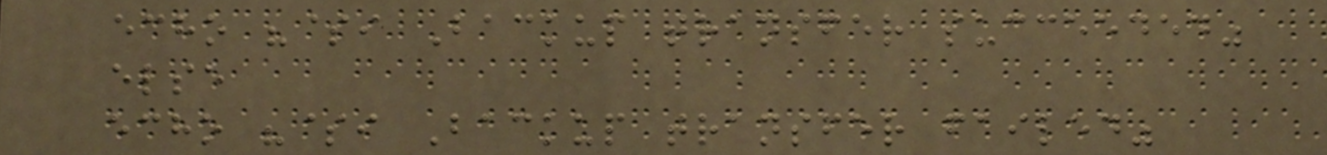echo "$i Backup transfer succeeded"
else
echo "$i Backup transfer failed"
